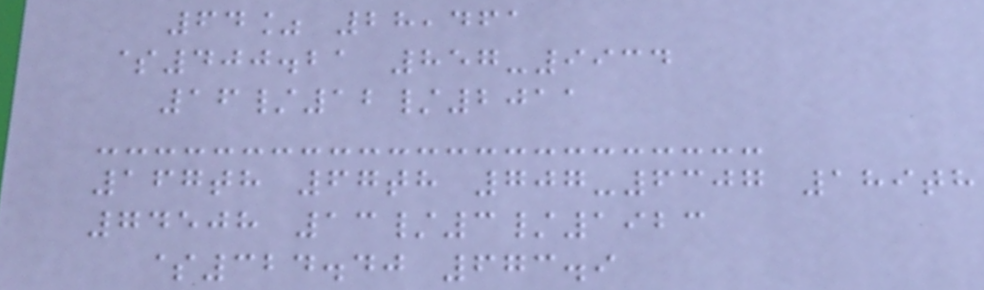64% 28,461
$400.21 857-9934
16/12/2011
167th 67th 707-6307 189th
74508 13/3/1923
$324.40 673.9
